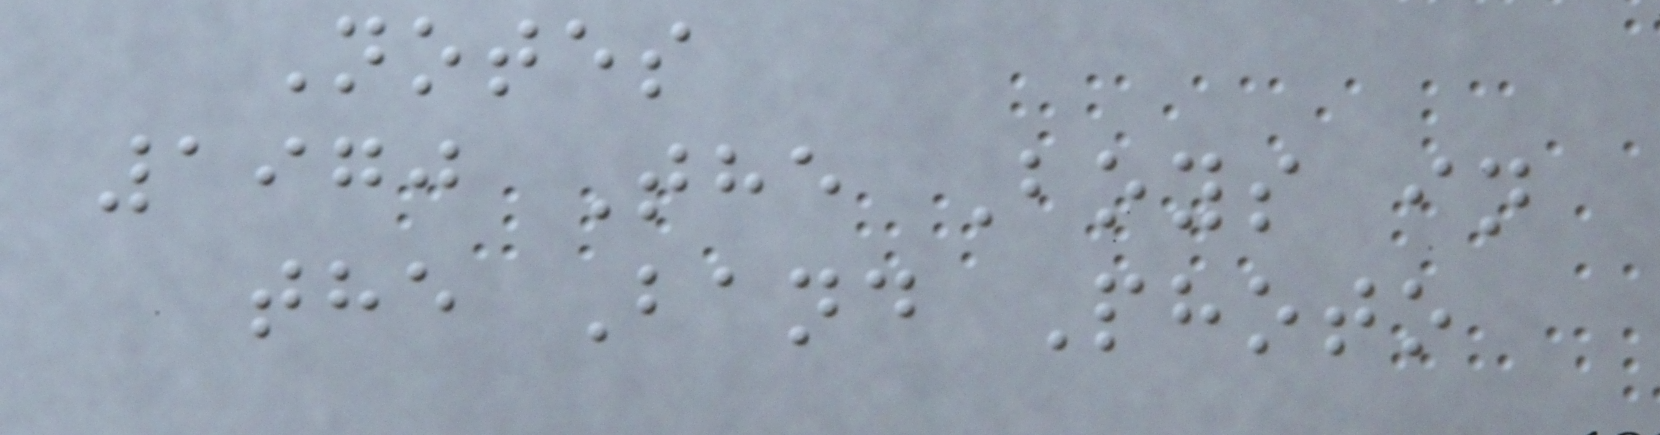Notes
1970 The Boys in
the Band Photo
